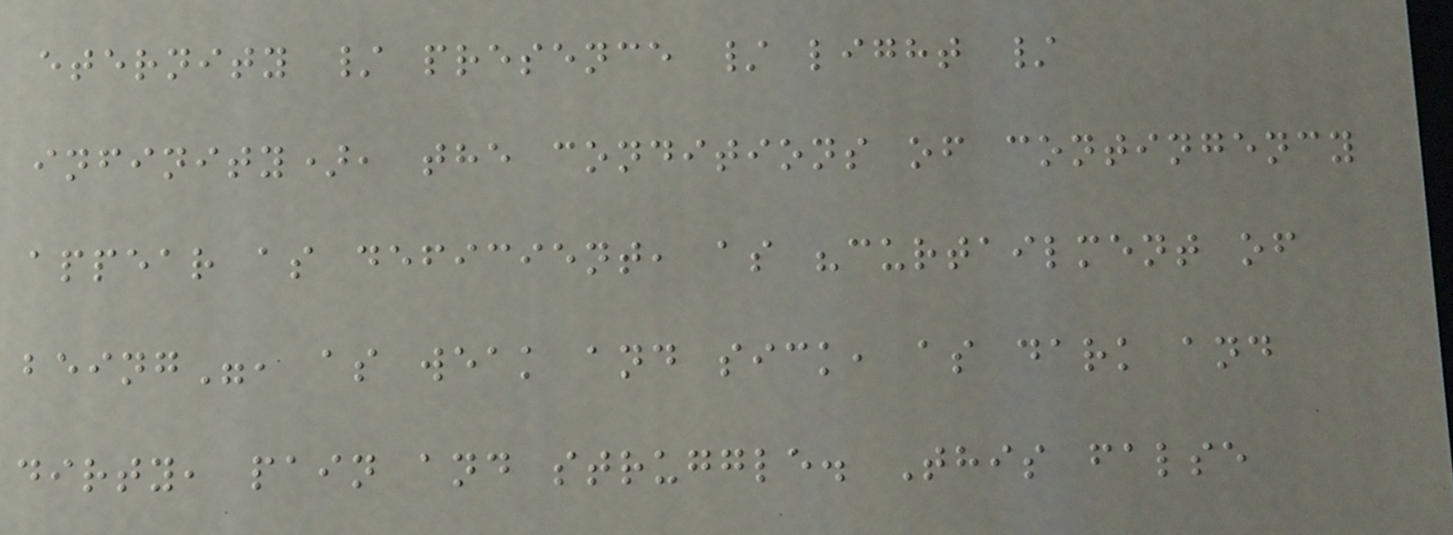eternity / presence / light /
infinity), the conditions of contingency
appear as deficient, as "curtailment of
being", as weak and sick, as dark and
dirty, pain and struggle. This false
